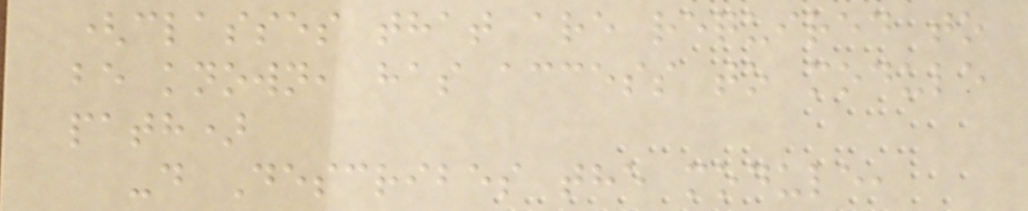(classes that are required to
be known, has access to module
path)
-d Describes the module,
